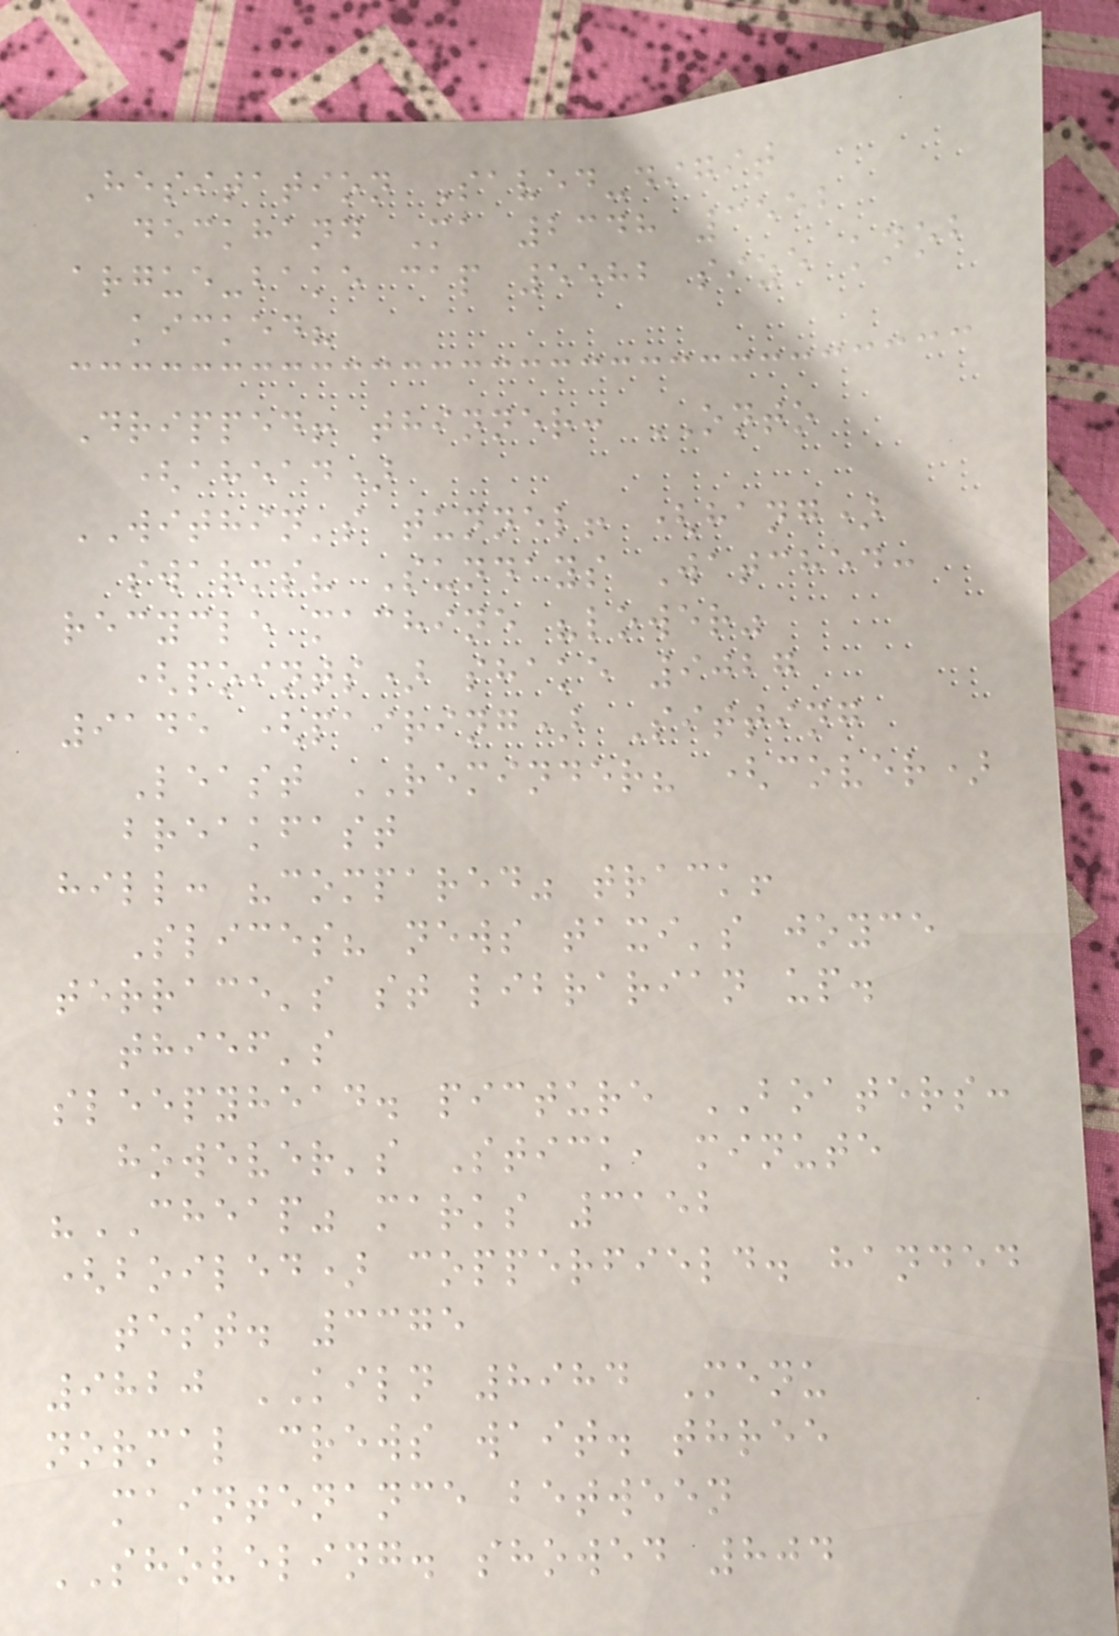Hesitation Saved-digit
deckhand Ma 2348 3552
argue-bake cap 5582 size knob
kicked?
Dripped! thinner: ONTO
(ahead)
WITHIN's tunnel! (hang)
swarms? Sundays Watched:
recycle machine "lower"
(points) shake 9027
9145 (pairing) Sitting
Least REMINDER? (cover)
breakfast
hill: "compared" track!
Slices? news taxi's joyce
terrace's st librarian up.
thief's
sleepyhead. picture BOATERS:
however's Stick, minute
"CHEAP" marks 3152
(boiled) copperfield. handed
test. 3375
9820 KILN 8984 Menu
normal crews wait. three
maintenance between
SHOVELING. showed 804
